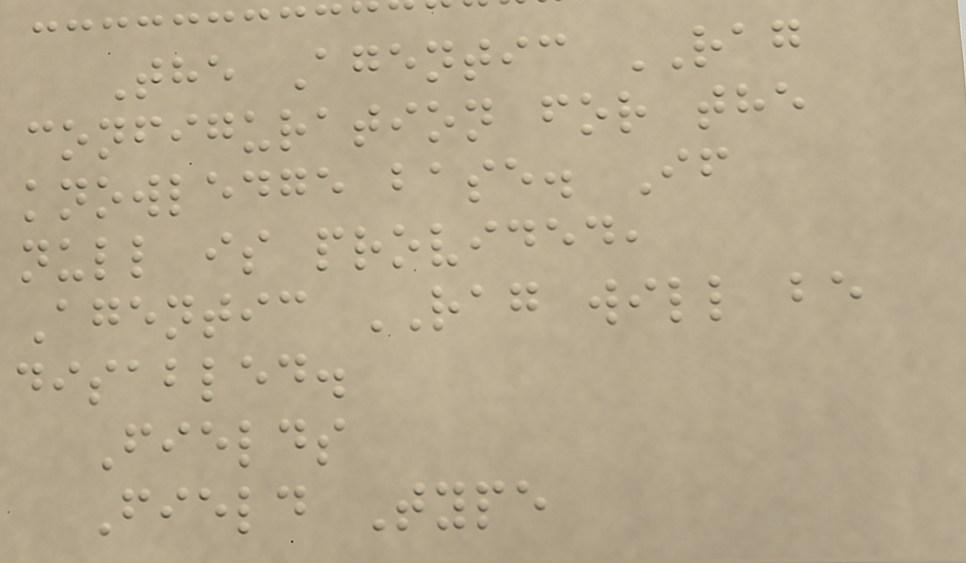The Agentic RAG
configuration for the
knowledge base. If
null is provided,
Agentic RAG will be
disabled.
Fields
Field Type
